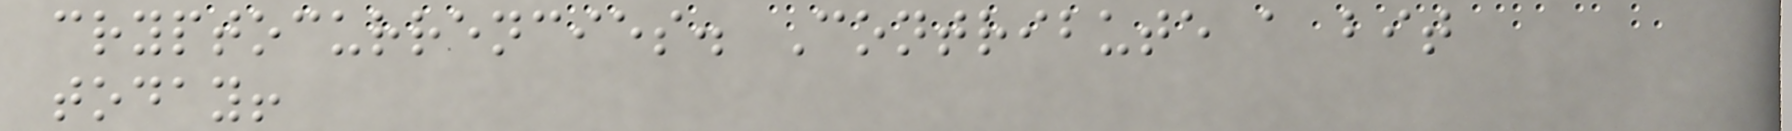cryptocurrencies. Contribute a bit
today!
